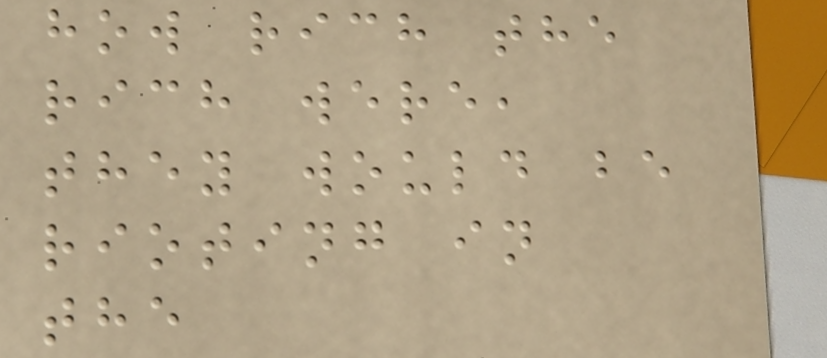how rich the
rich were,
they would be
rioting in
the
